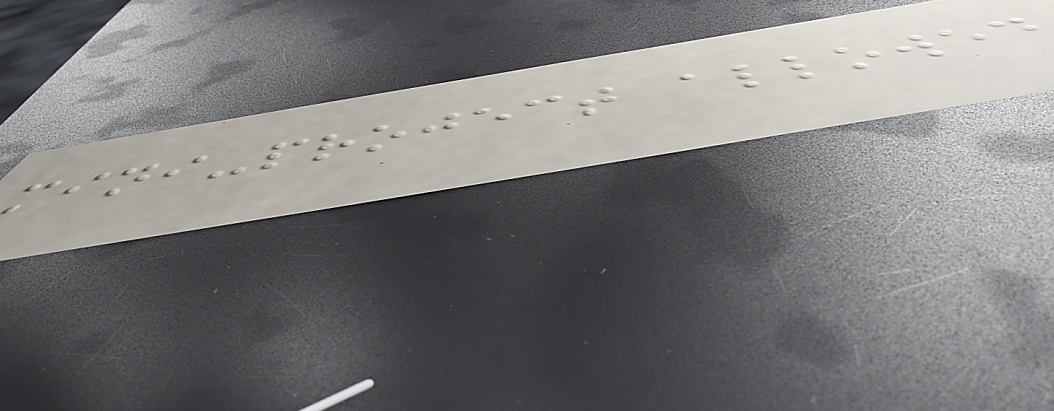mini-project allowed
